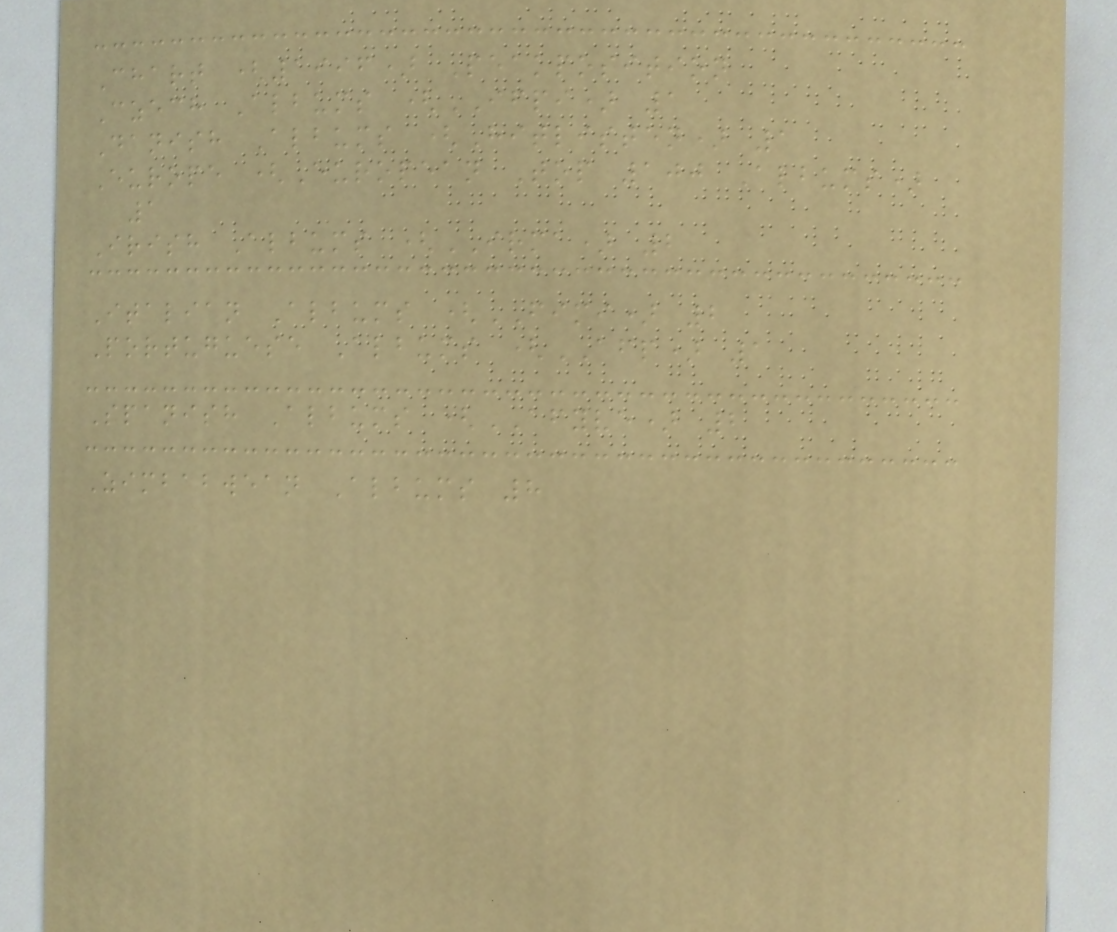Chart (1996) Peakposition
Czech Albums (IFPI) 1
Danish Albums (Hitlisten) 1
Europe (European Top 100 Albums)
1
Irish Albums (IRMA) 2
Italian Albums (FIMI) 2
Portuguese Albums (AFP) 1
Spanish Albums (AFYVE) 2
Zimbabwean Albums 8
